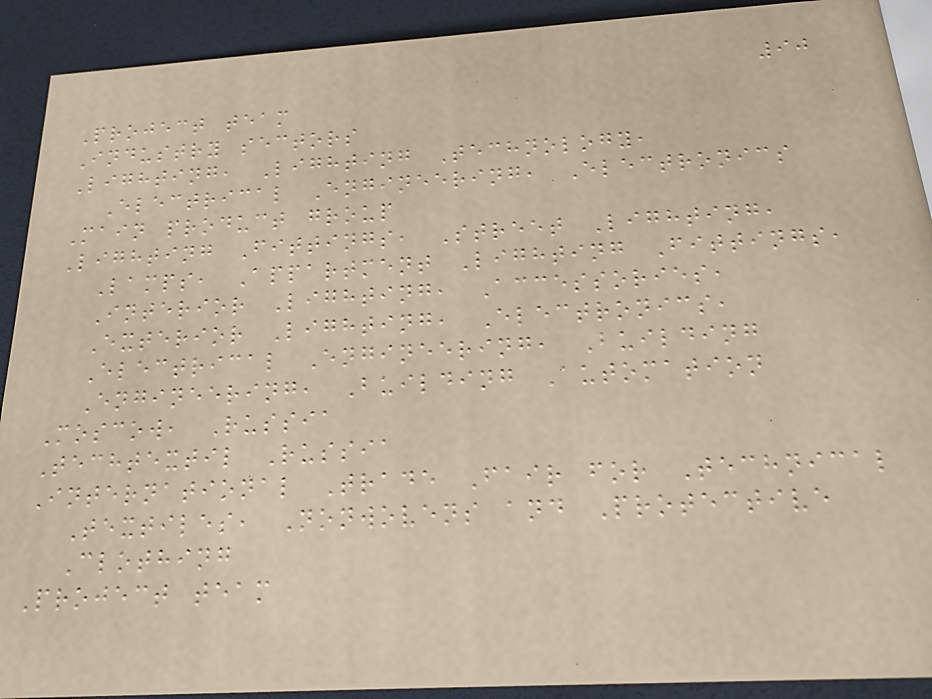90
Project team
Industry sectors
Lighting, Lighting Technology,
Electrical Engineering, Electronics
Main product group
Lighting Fittings, Street Lighting,
Lamps, Appartment Lighting Fittings,
Interior Lighting, Accessories,
Exterior Lighting, Electronics,
Electrical Engineering, Building
Engineering, Building Automation
Moscow, Russia
Techtextil Russia
International Trade Fair for Technical
Textiles, Nonwovens and Protective
Clothing
Project team
